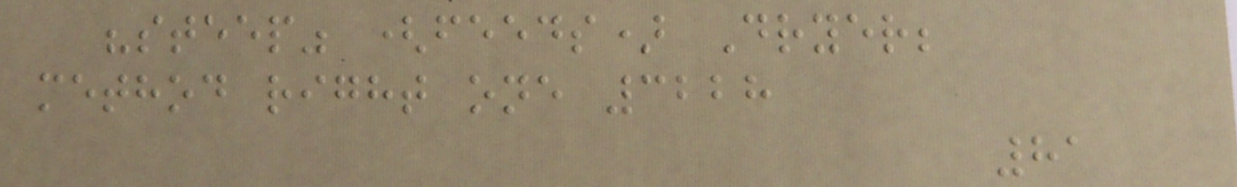"steep" (feeds) Dryer;
method right one 3228
81
